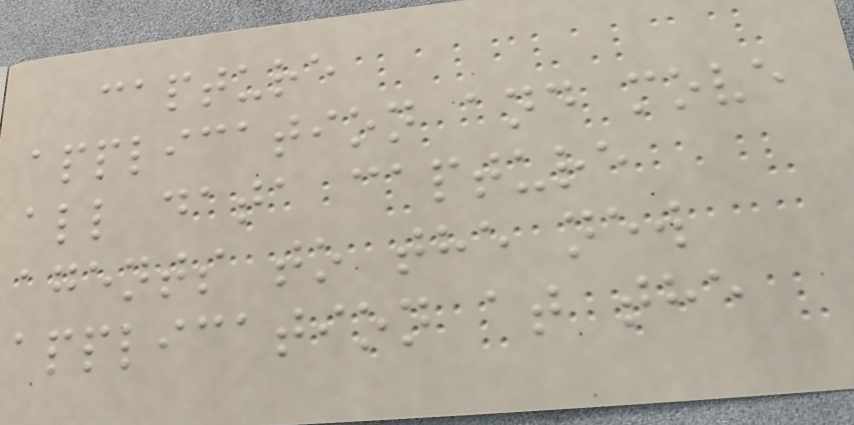capture
application and move
all data capture
agents to the new
application at the
